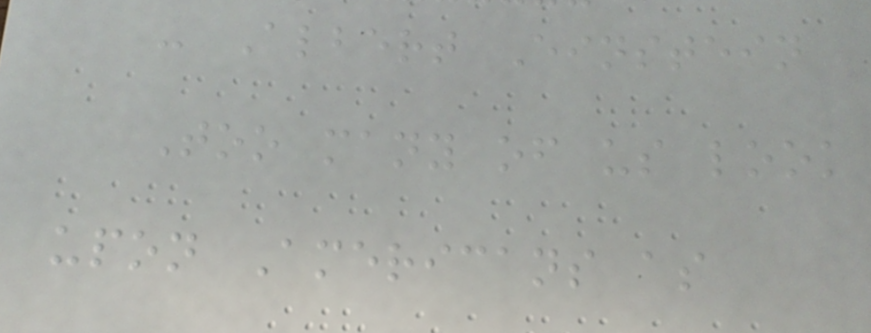- Albert Einstein
Too many of us look
upon Americans as
